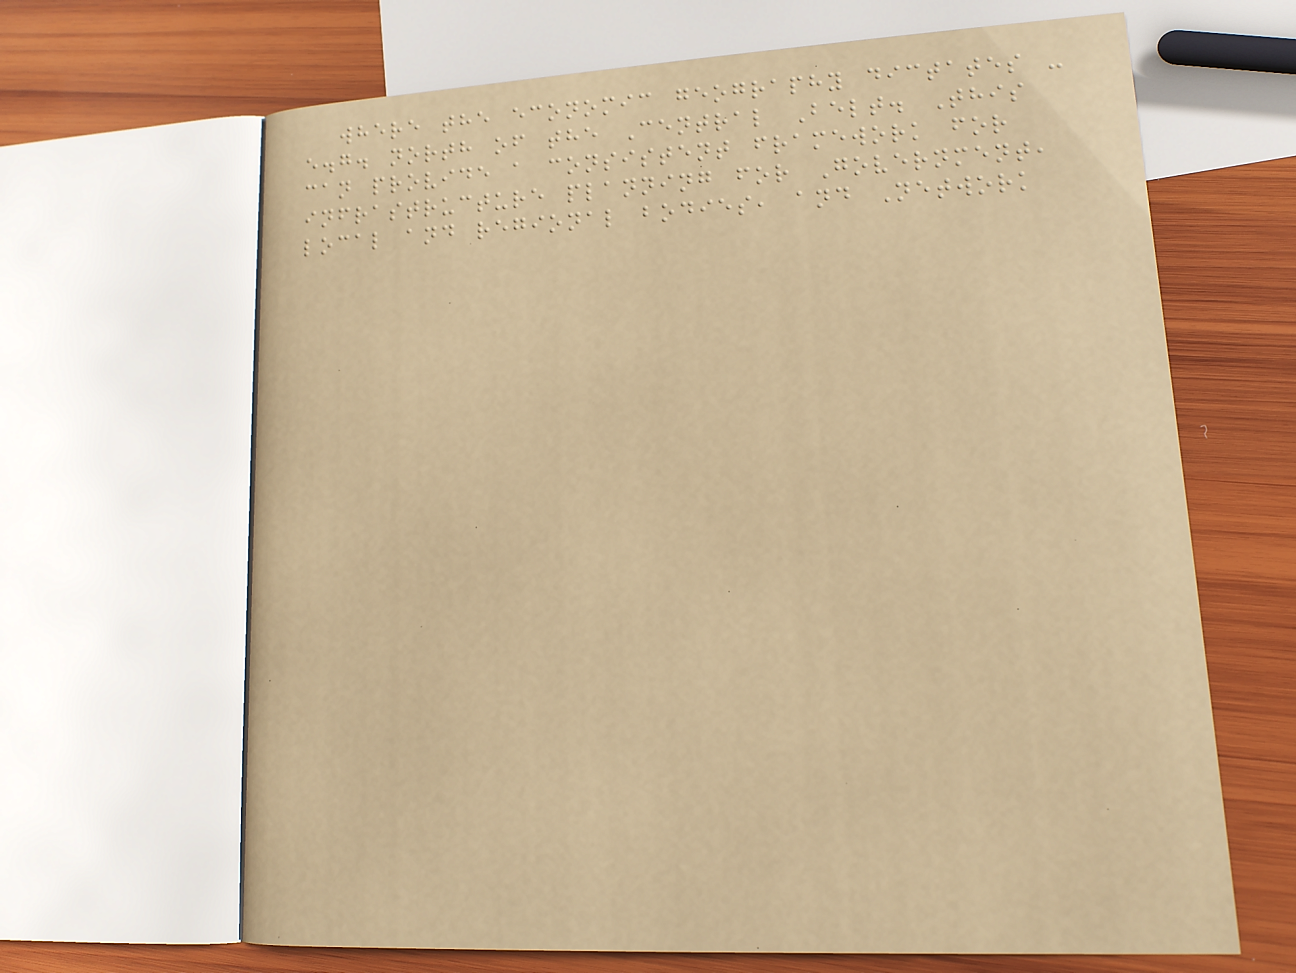where the economic geography dictates -
e.g. north of the Central Belt. This
can provide a consistent framework for
infrastructure planning for Government,
local and regional bodies, and Network
